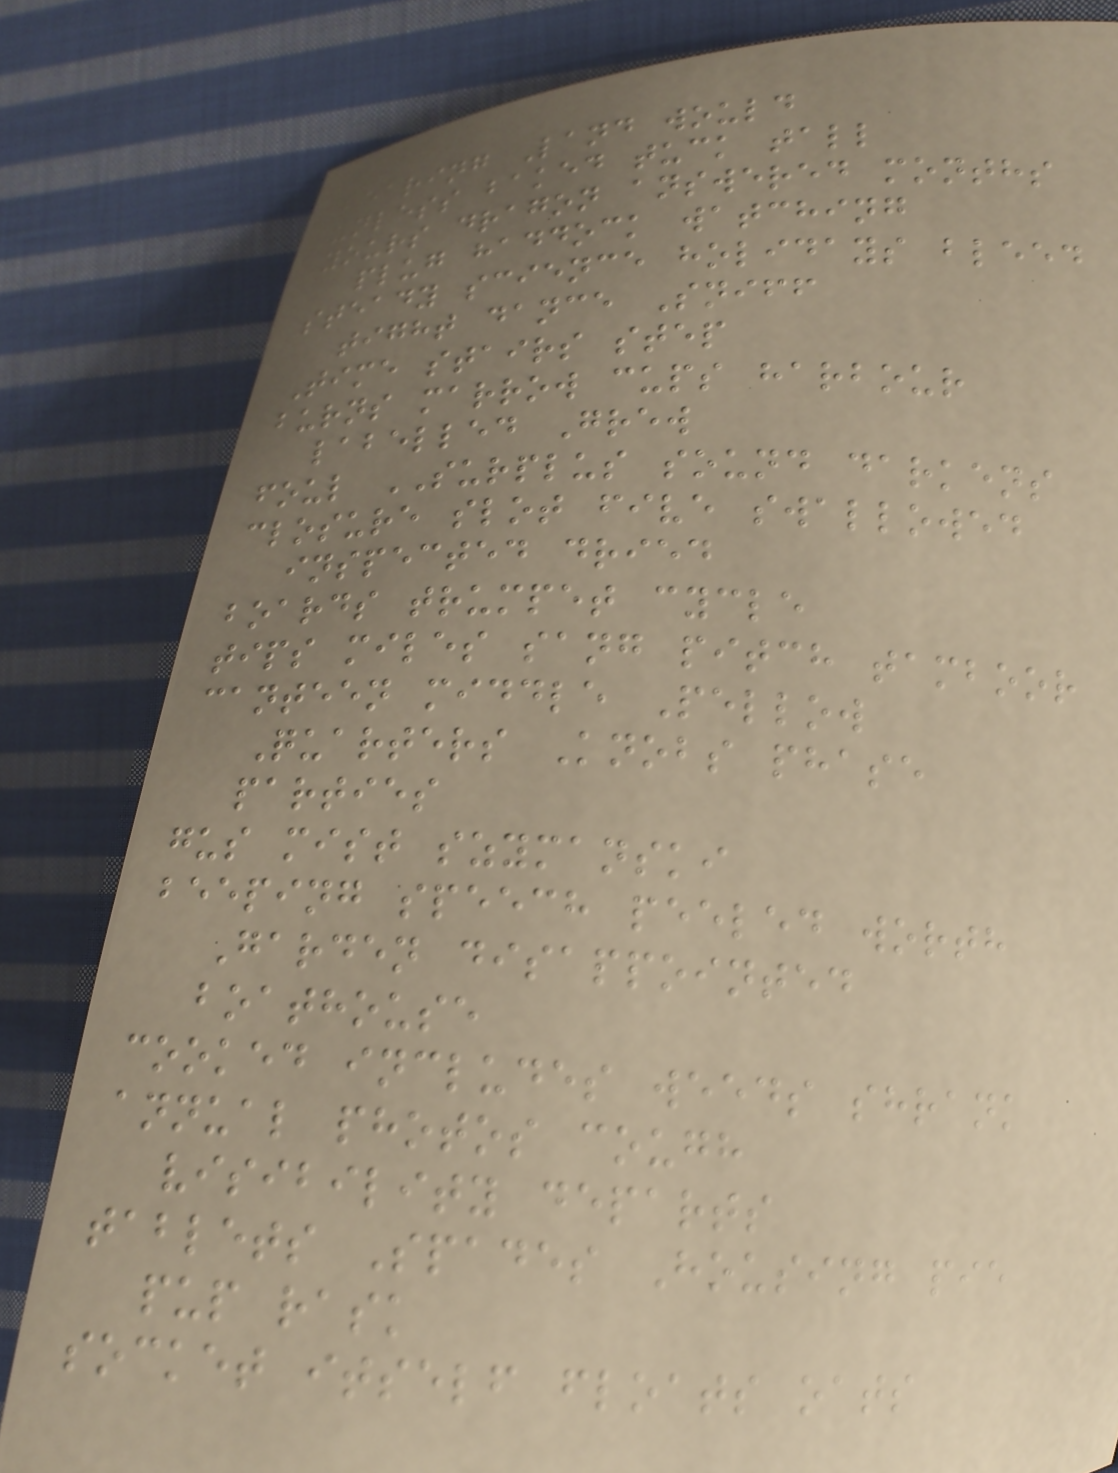bearing Land would
unless baked tuck tall
yours dragon answered months
plug haddock watching
steady science holidays bleed
tight dance Sniff
Time stairs step
burns marrow cups harbour
labelled Grew
foul SURPLUS sound darkens
closure slot five swallowed
inspected dried
boards trumpet cycle
tips miles sang pitch tamboor
canteen middle Pellow
Quarters Knobs phase
parties
gus mist szymanski
beeping speech peeled worth
Garden disappointed
boathouse
cooked includes weeds shrank
annual photos cough
visibility departs
tablets Spades Housing pie
pup rask
socket itself floats oats
